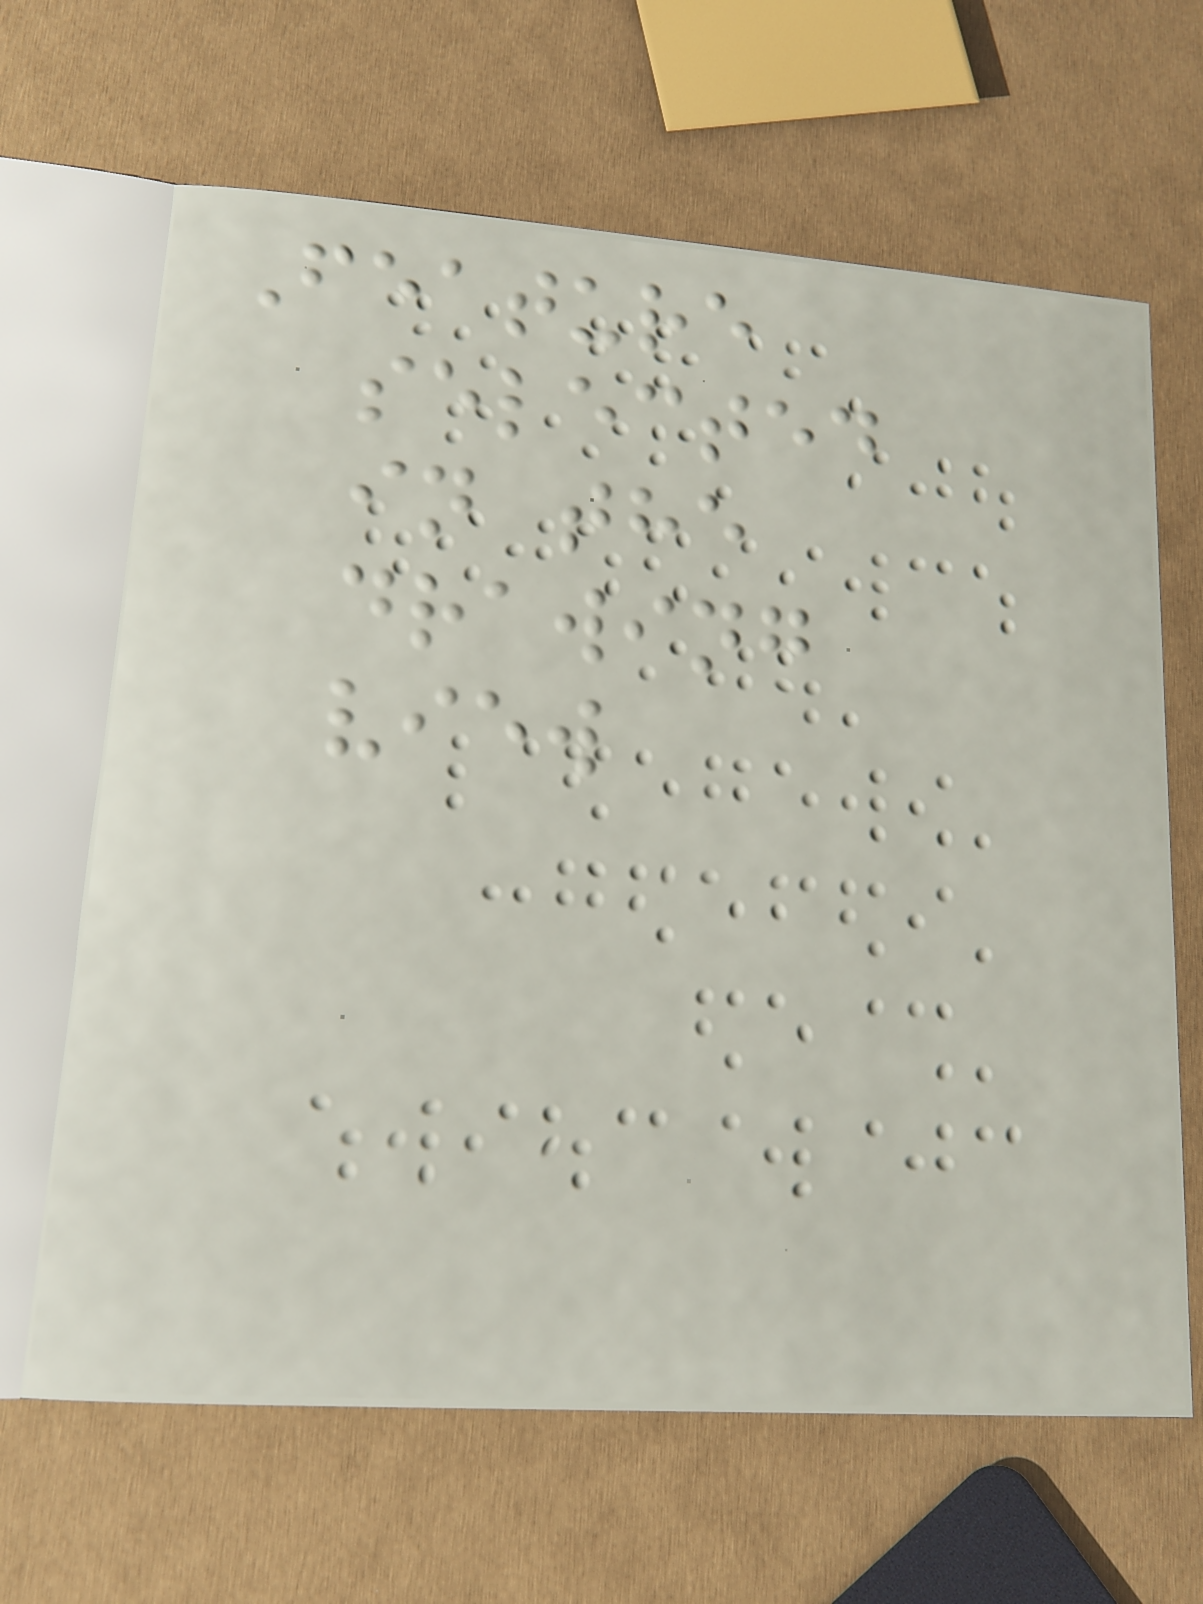Feature
selected
in the
drawing
view
